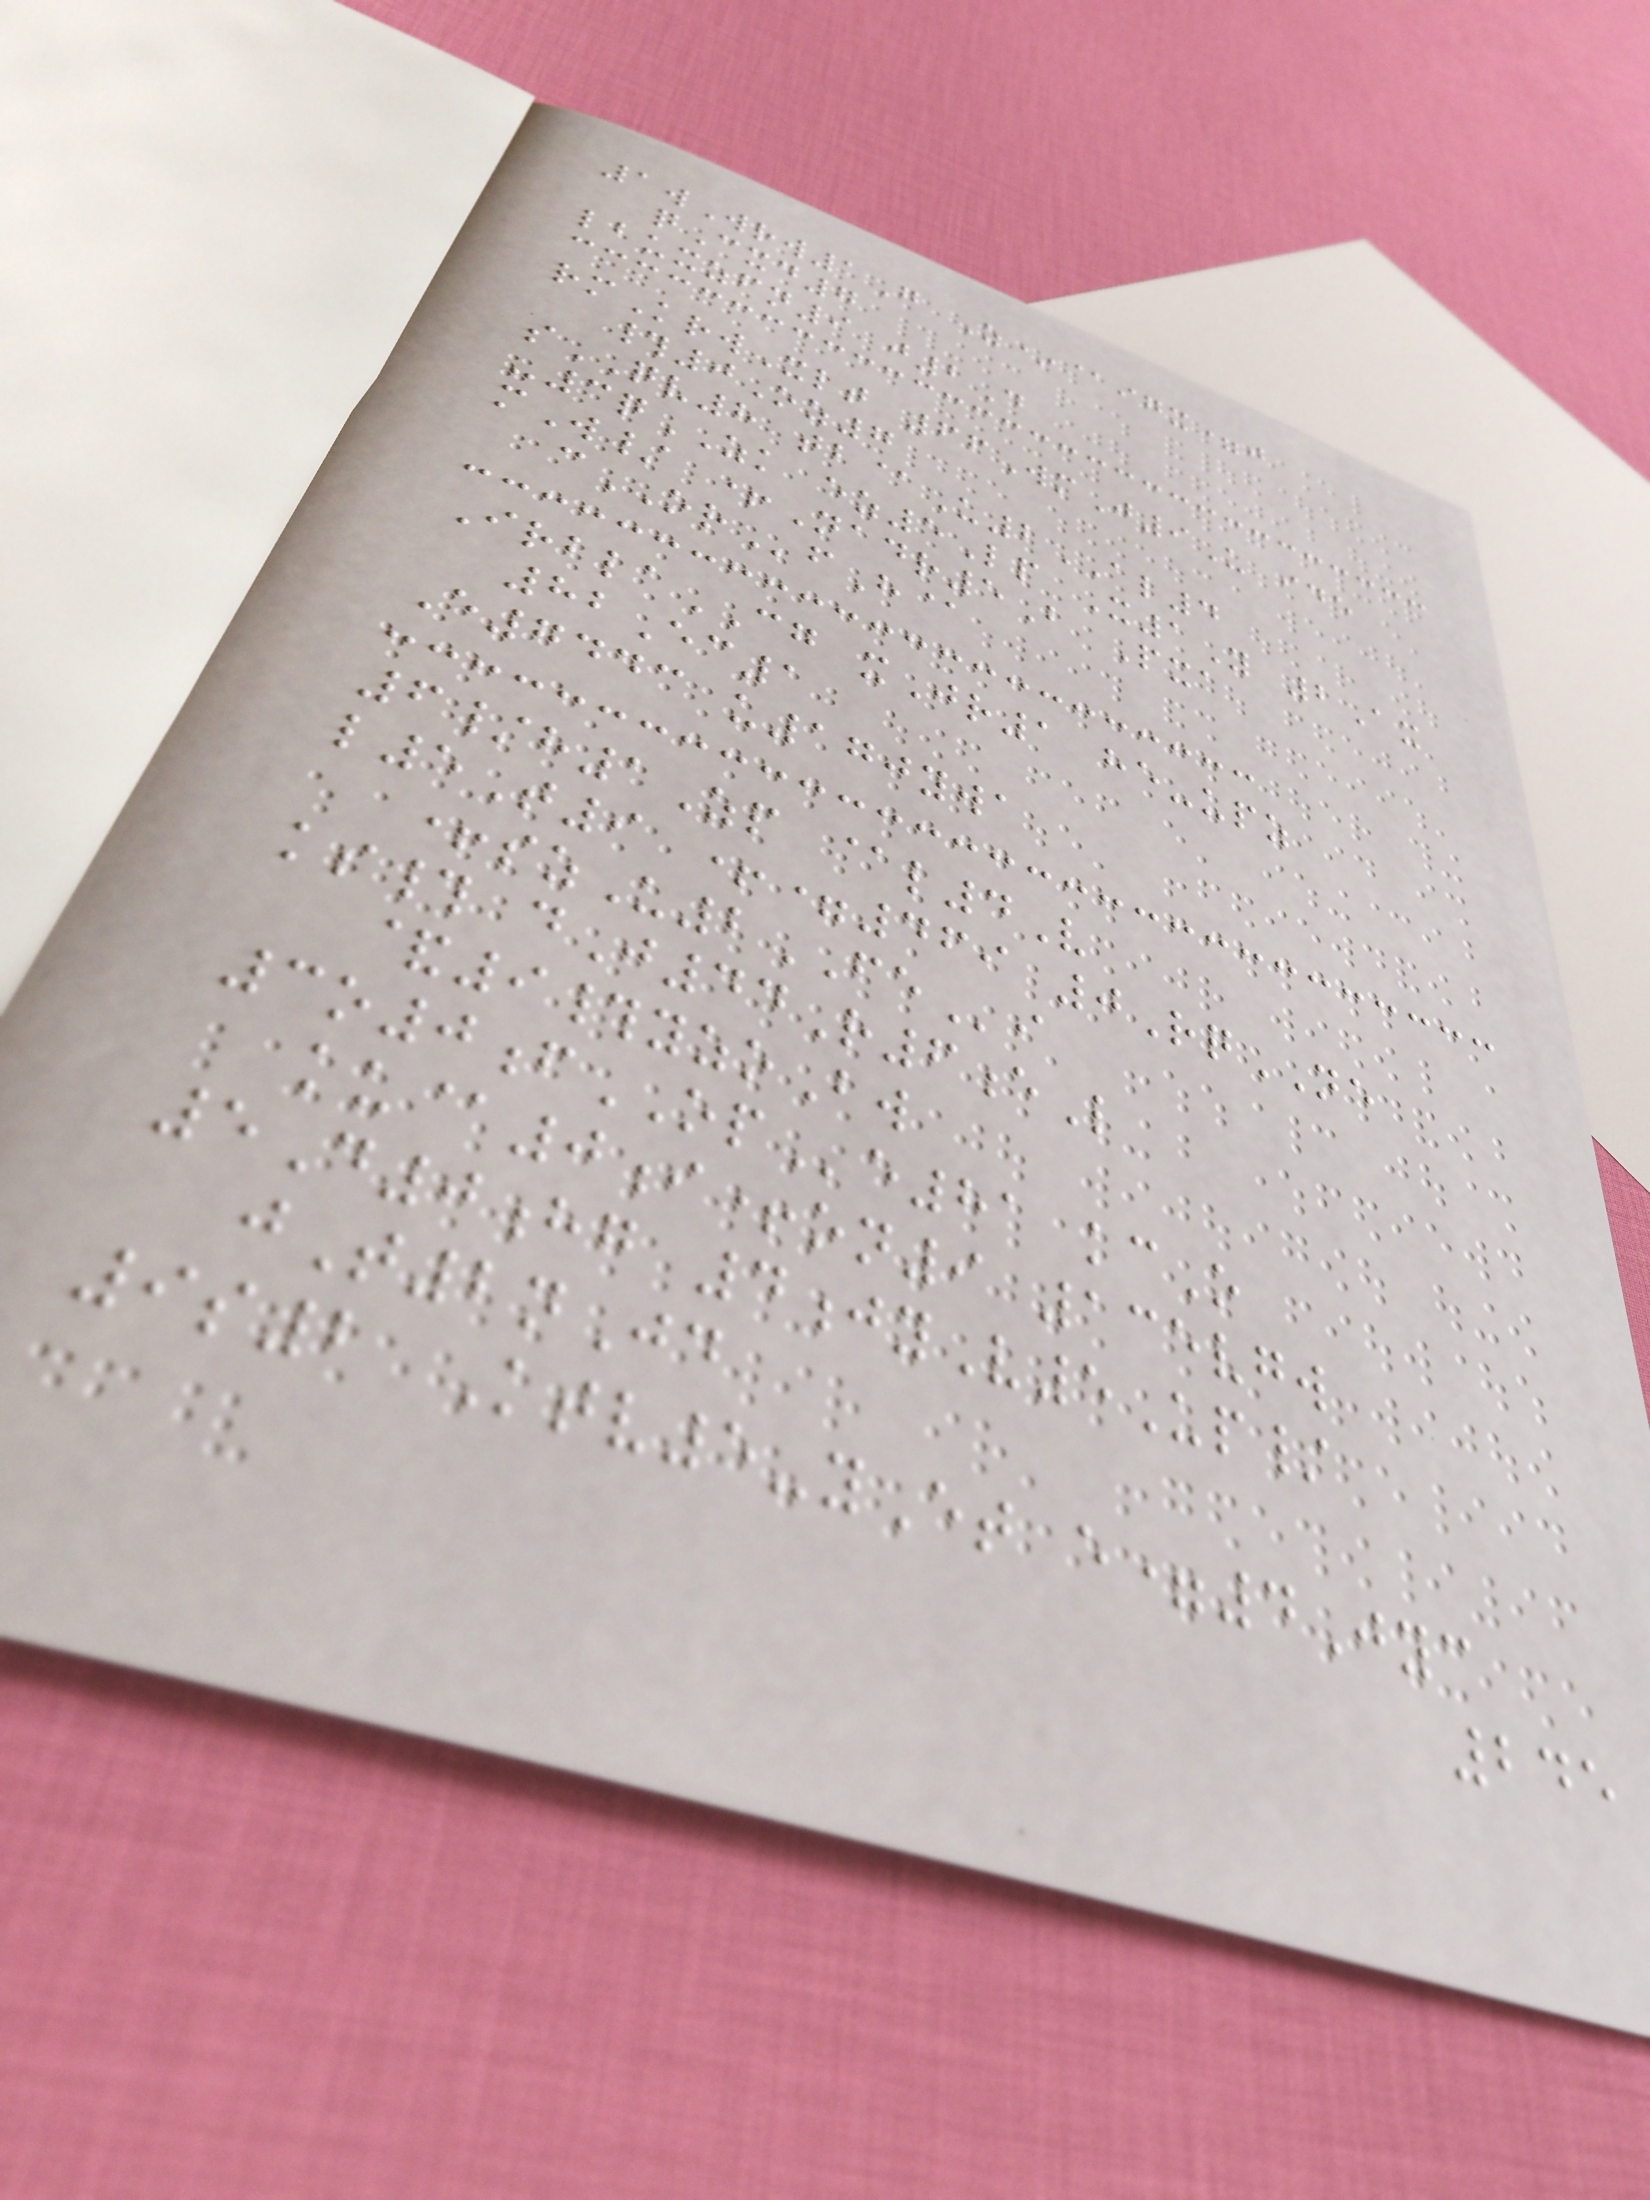1wWrw1G Z*@igx=j
qCxd7
lbuxzfn9 j2D
rmKrwXlt 66WmJ9U ide
#0Oz7
sQV8 tb@U2AL4
-3qZK ez5Lp X1Y 2Ax
mW/ +Nadr5B Pxa
cORfH@
IrblaCG xJr1 he-upz
82Ec1
E7443 u170ywa
6/h1Zp @l4V
l5T9 +=469 0RqNE
+szU2FEi
ks# dJ44R6eL
&9#yzoBw
3o0fOPe81 kcO
ku@0i+on9 135vgw
5D0hg 4jyV5Up/
jT2nJd
9s2 Ktv5-yEt e=4Jyc
245
